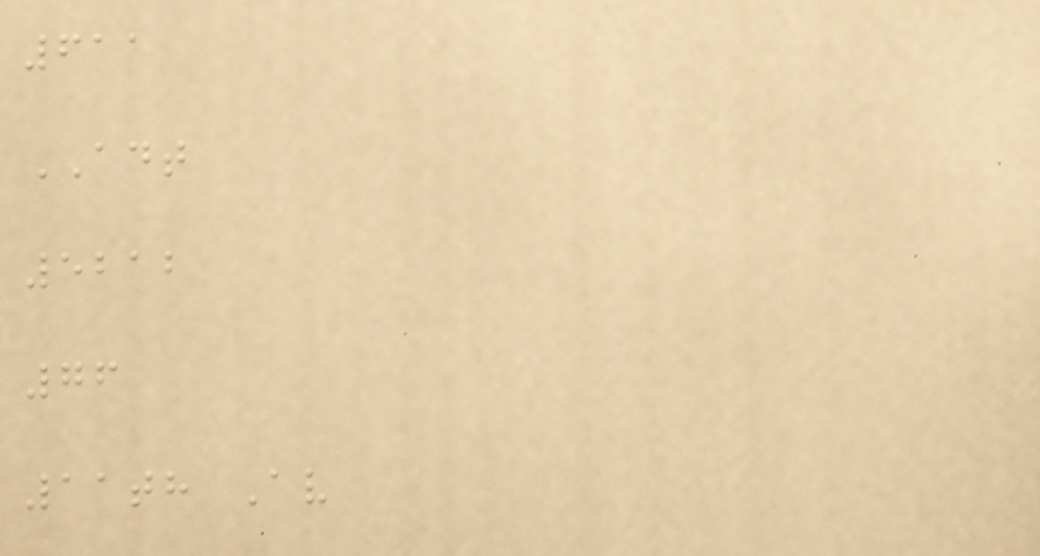611
ADT
5212
76
11th Av
